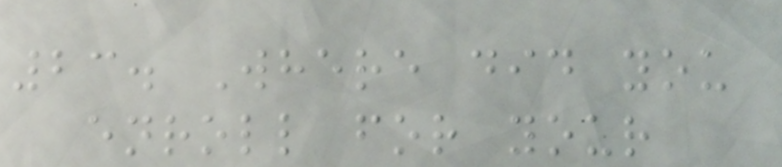23. Where did you
enroll for your
